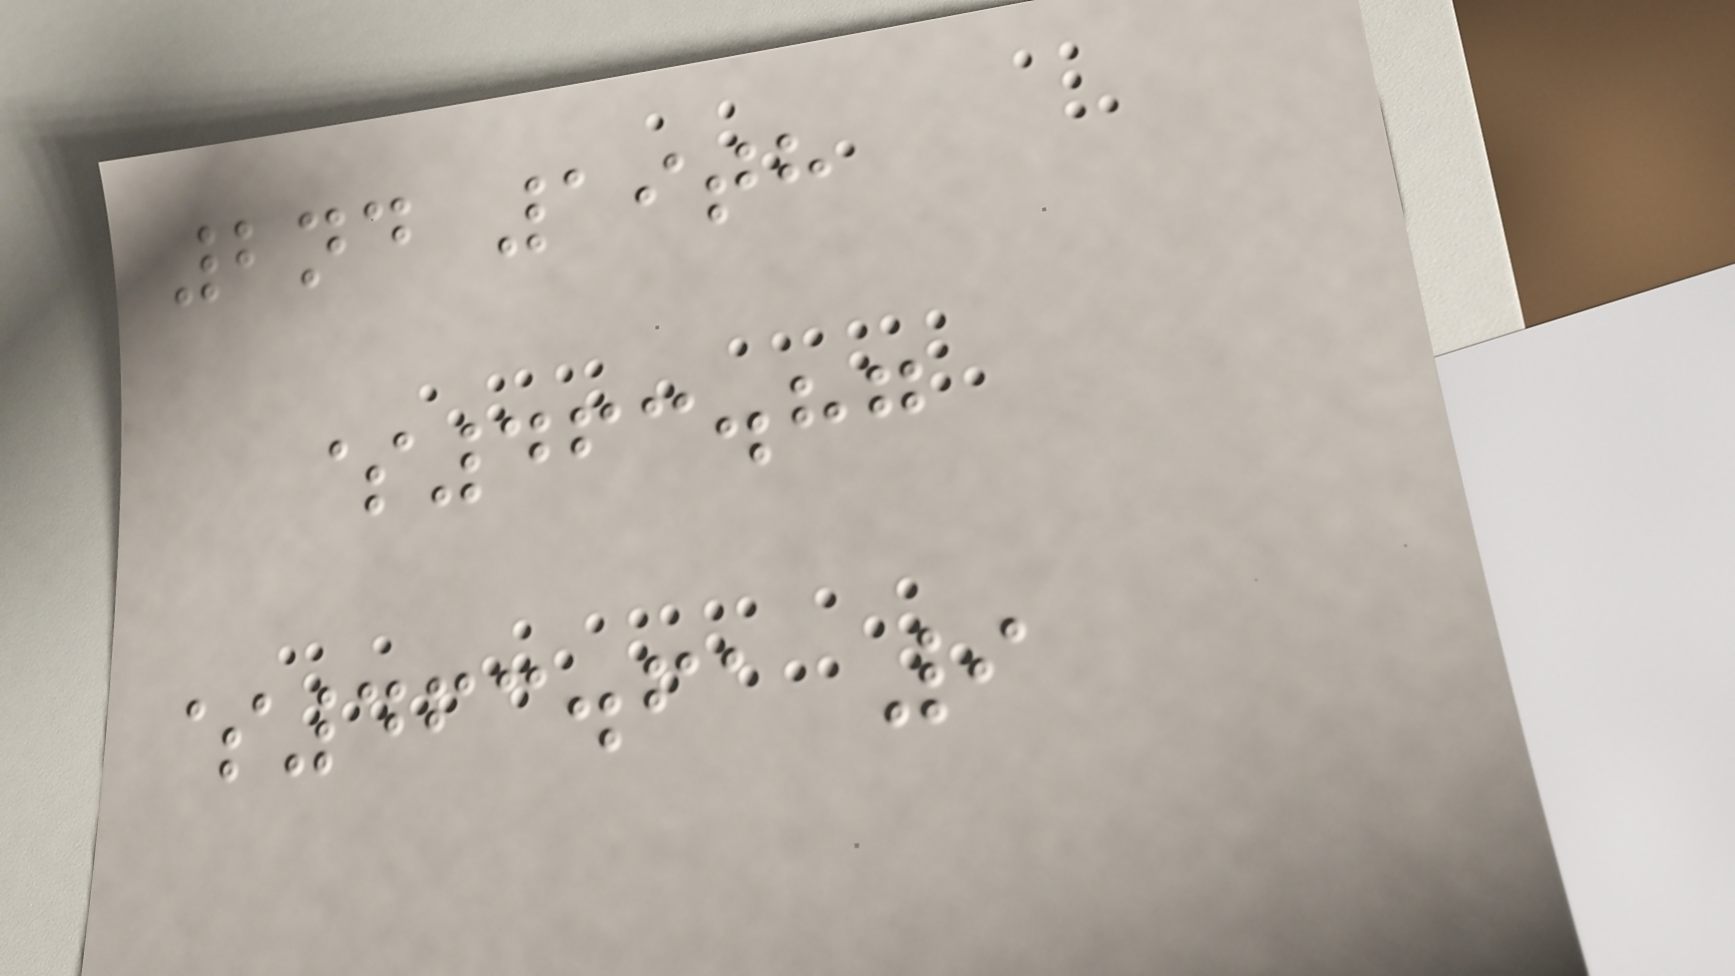2nd 19th
$463.87
$463.61 9
